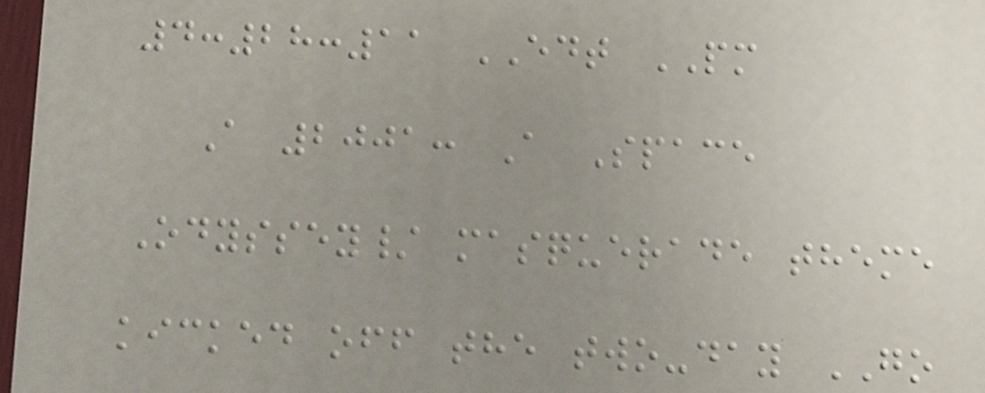4:28:11 EDT PM
A 2001: A Space
Odyssey/ masquerade theme
kicked off the two-day GO
